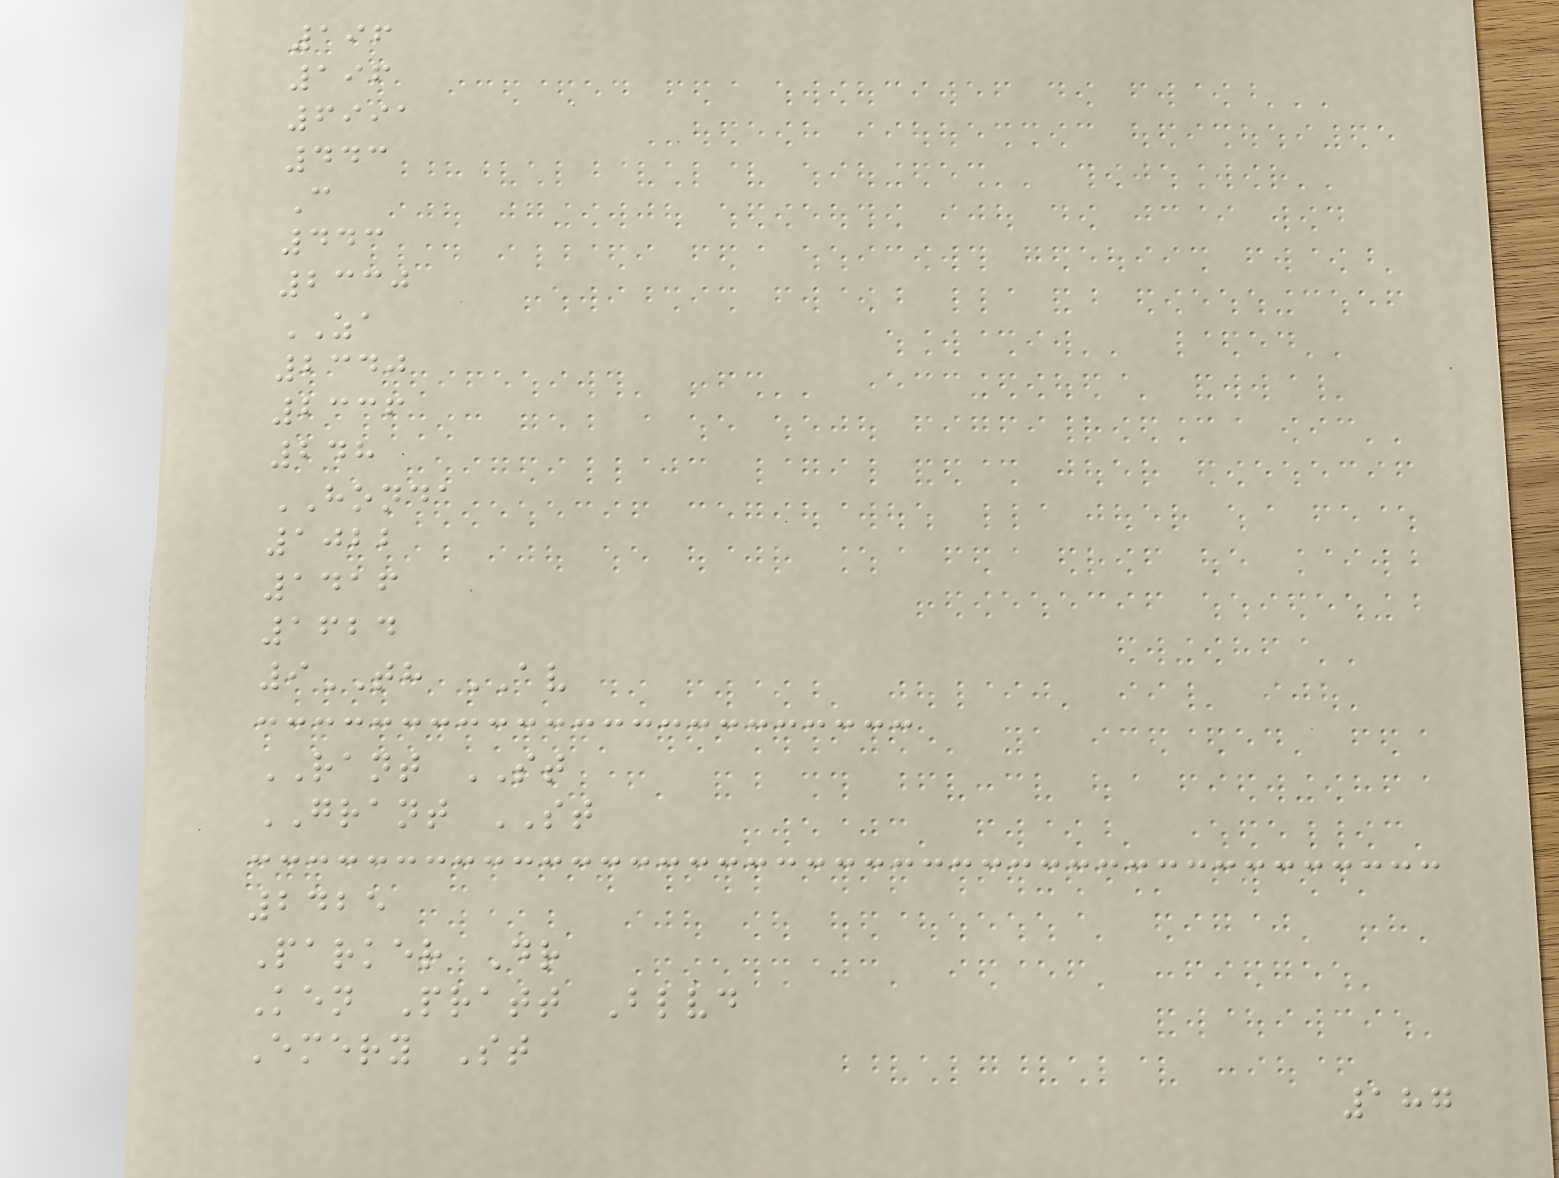196
196
6991
443
C
443
2330
ZA
2340
2336
248
HONDA
1022
1416
1624
9TH AV
RANT ST
GRANT ST
2425
Parker Dr
Ken Pratt Blvd
Emery St
187
